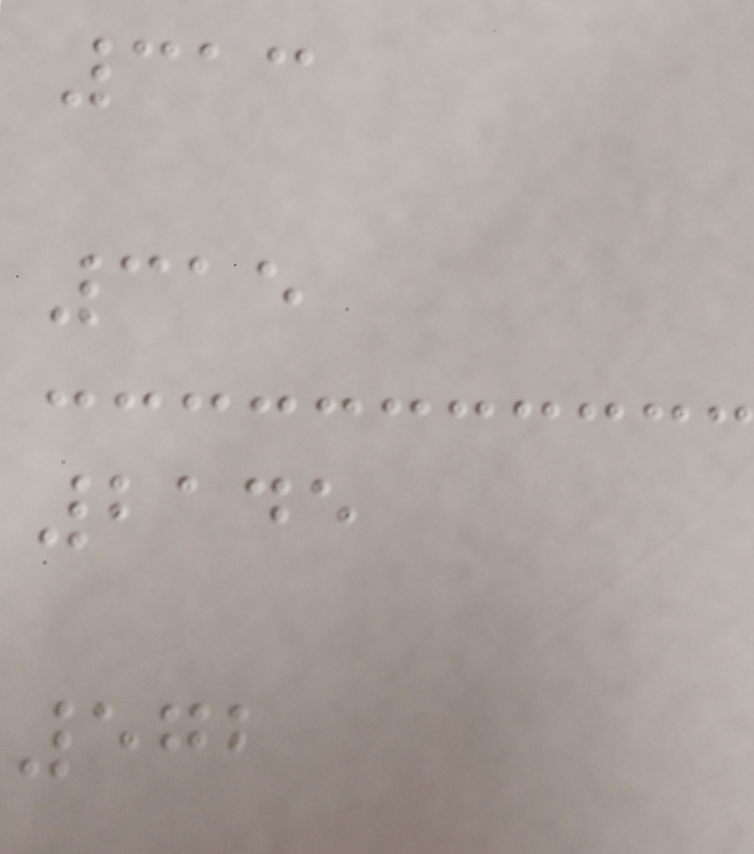313
315
2145
572
